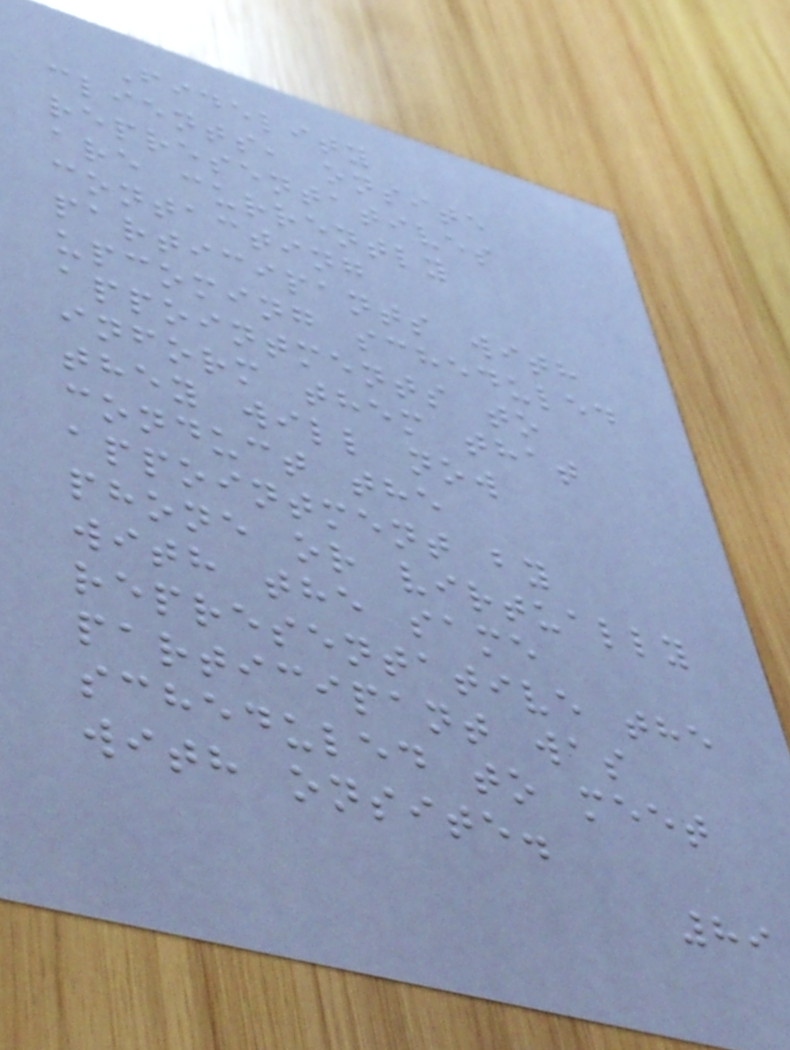Fidelity
clients, onsite
representatives
are currently
contacting
participants with
upcoming scheduled
appointments to
inform them that
they will now
conduct the
appointment by
phone or virtually
with the same
representative the
participant was
scheduled to meet
with onsite.
89
